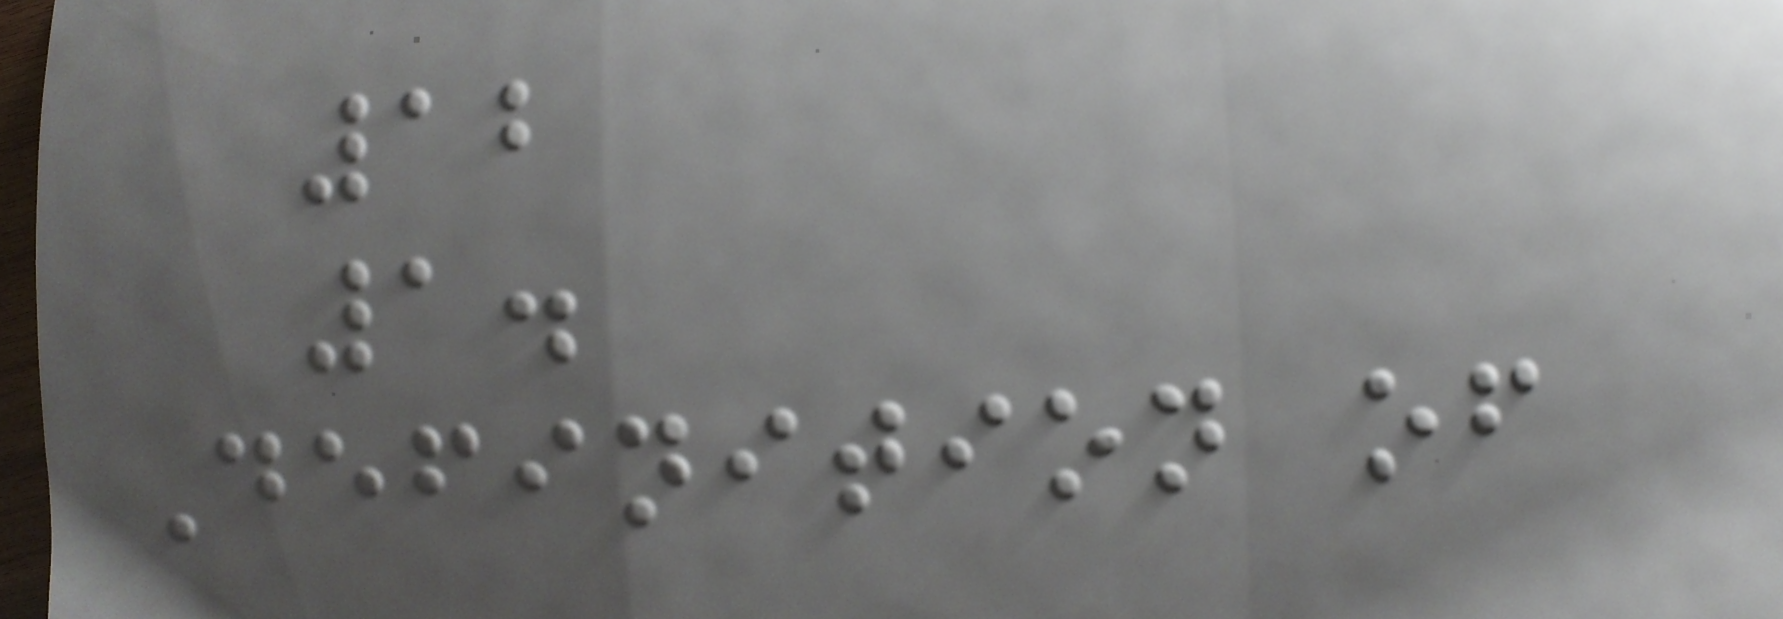12
1.
Definition of
